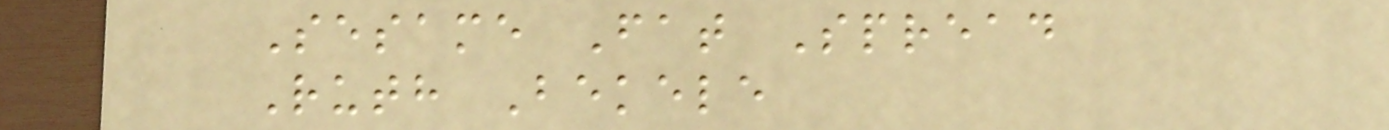Sesame Fat Spread
Ruth Bekele
